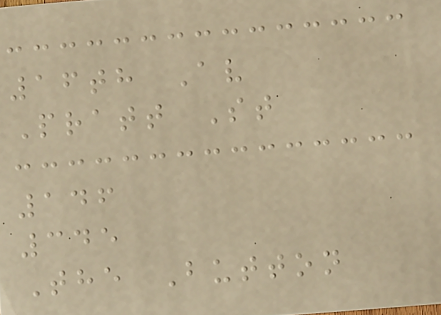16th Av
Pratt St
146
345
The Button
